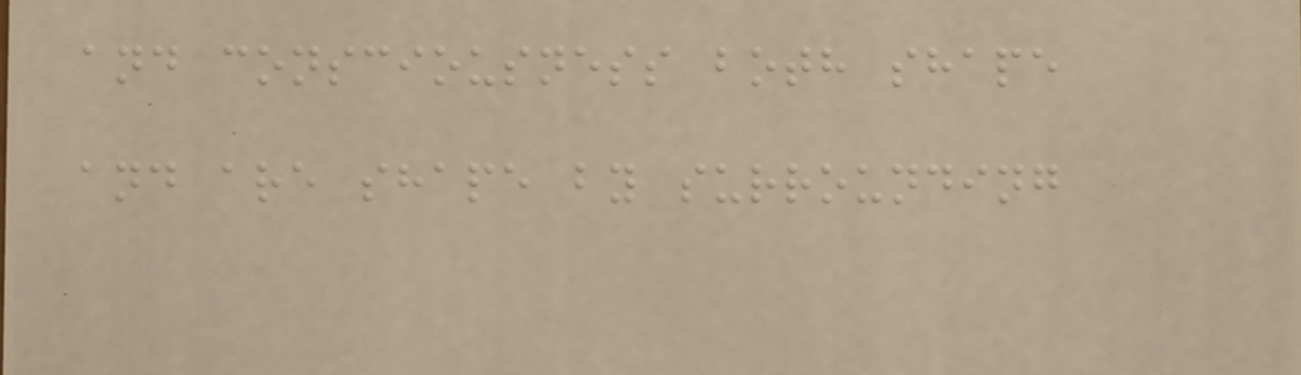and consciousness both shape
and are shape by surrounding
